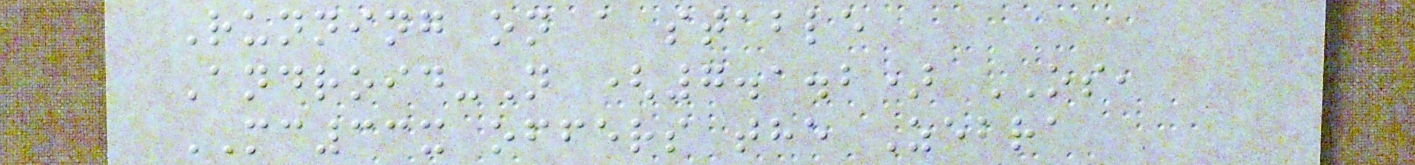Running on a stable
Android-N (7.1.2) OS,
MC33x offers the Zebra
